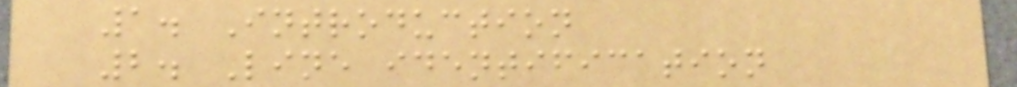1. Introduction
2. Line identification
